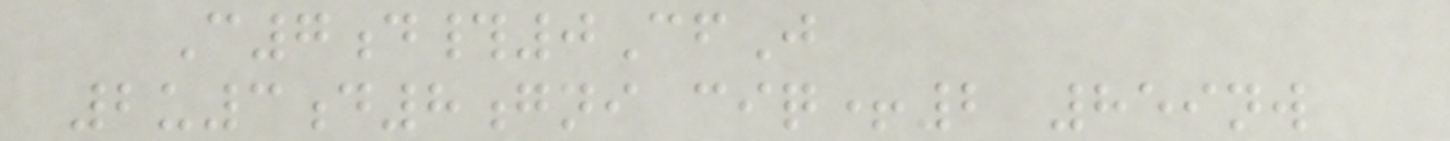C7d#0CfJ
2u3d8gni ciq+2 859nw
